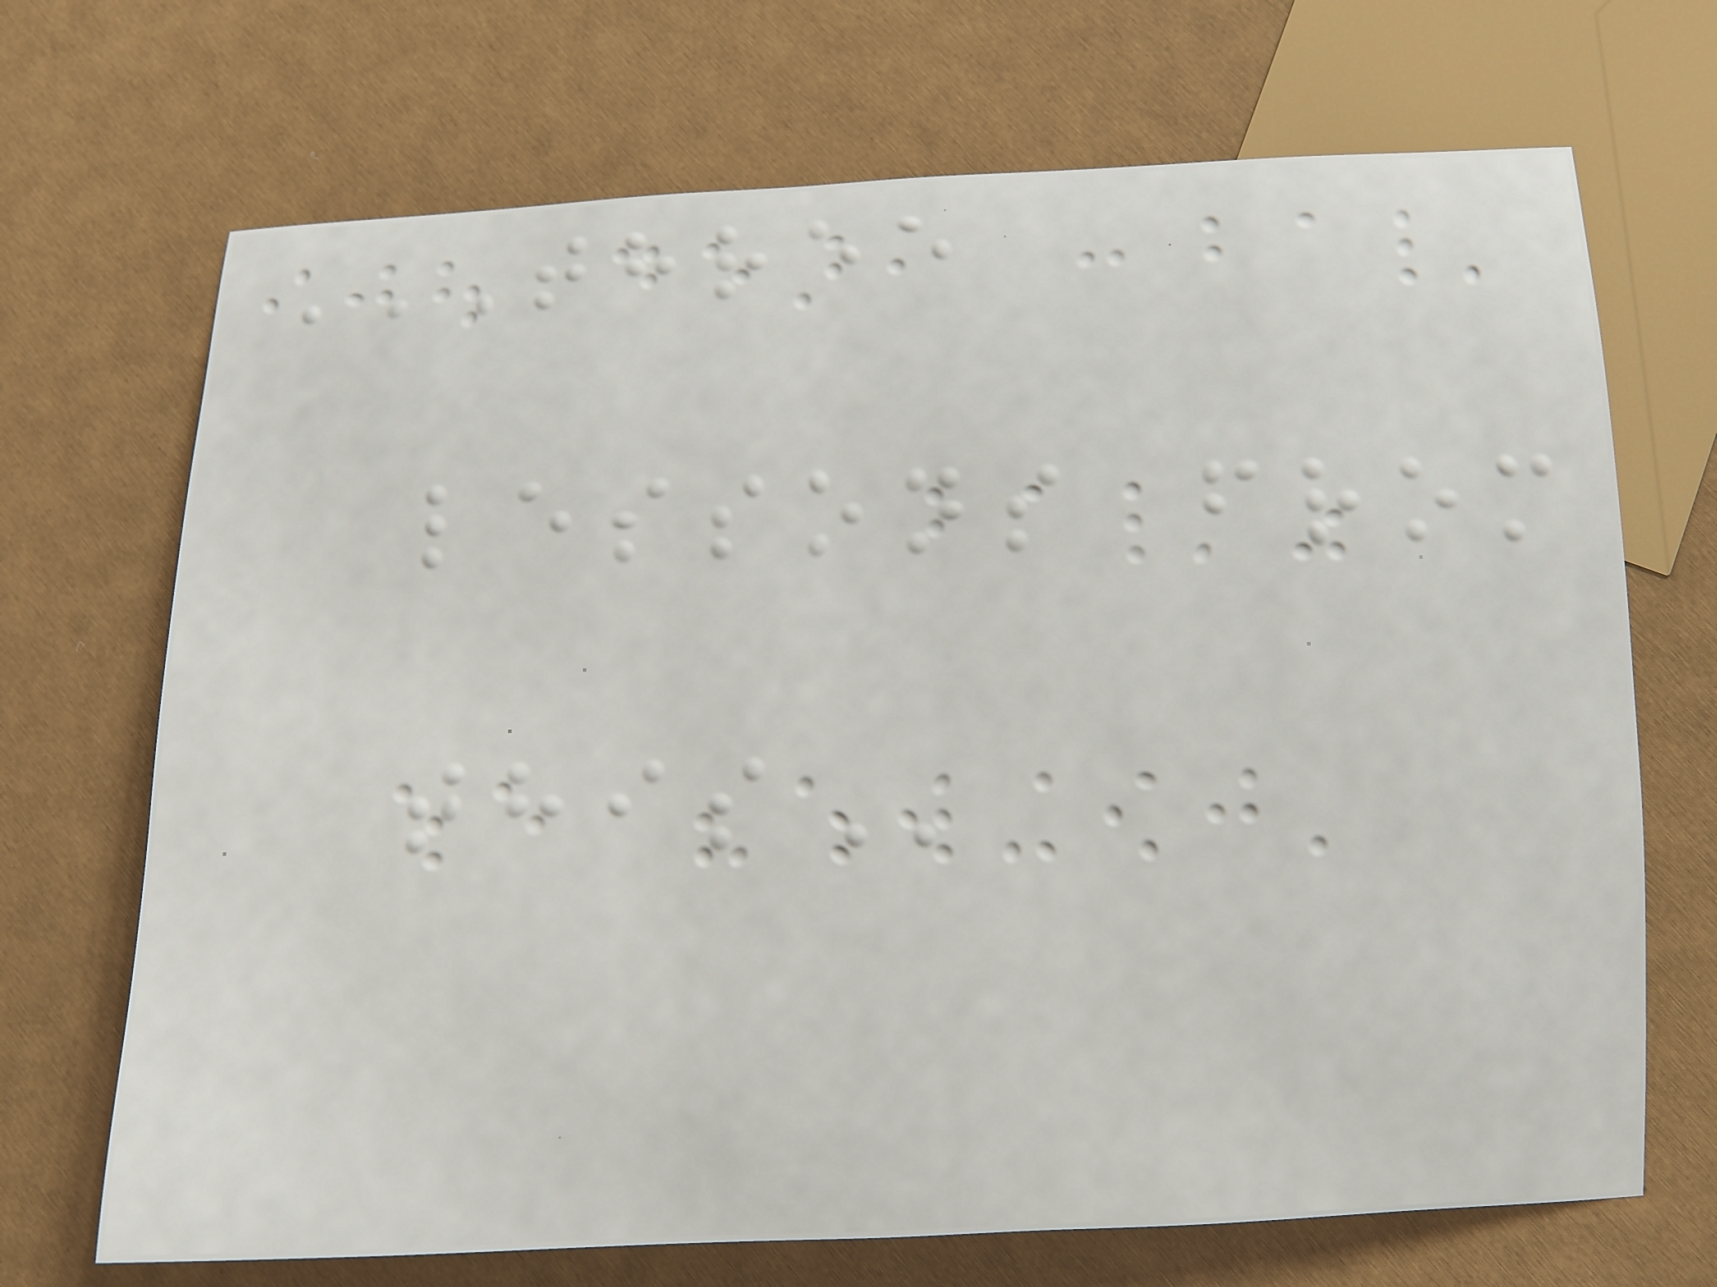THREE
LESSONS FROM
THIS
